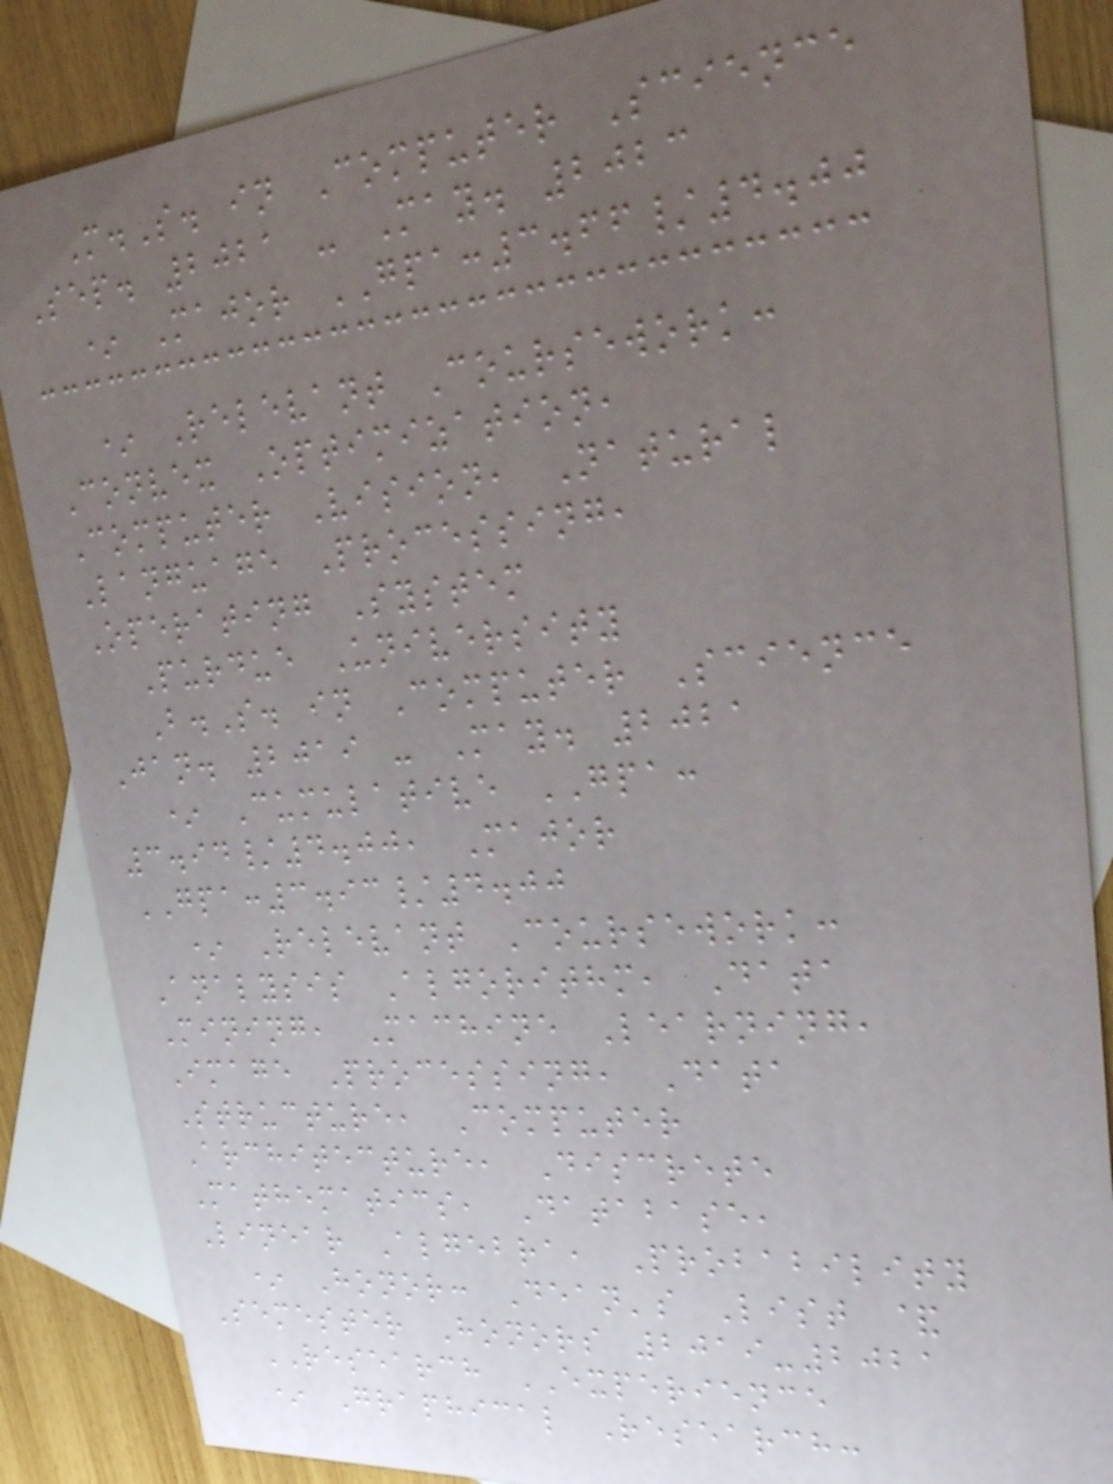M.S. in Computer Science
Sep. 2021 - May. 2023
* Major GPA:3.66/4.00
* Relevant Coursework:
Convex Optimization,
Computer Vision, Natural
Language Processing,
Operating System
Purdue University
B.S. in Computer Science
Jan. 2019 - May. 2021
* Cumulative GPA:
3.94/4.00, Major
GPA:3.93/4.00
* Relevant Coursework:
Analysis Algorithm, Data
Mining, Machine Learning,
Image Processing, Data
Structure, Computer
Architecture, Discrete
Mathematics, Database,
Linear Algebra, Probability
* Honor: Dean's List &
Semester Honors 2019-2021
RESEARCH EXPERIENCE
* Graphical Research:
